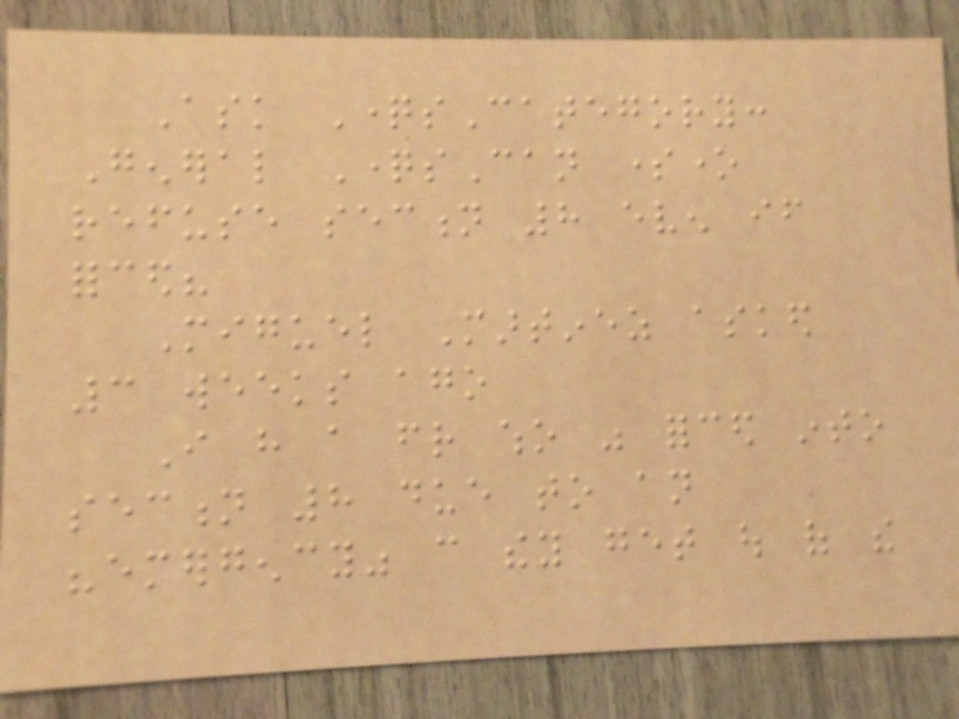Ask QuestionsCategory:
General QuestionsCan someone
refuse section 8 even if
forced?
Miguel Martinez asked
3 weeks ago
I have a friend who was forced into
section 8 due to an
"emergency" can they get out of the
